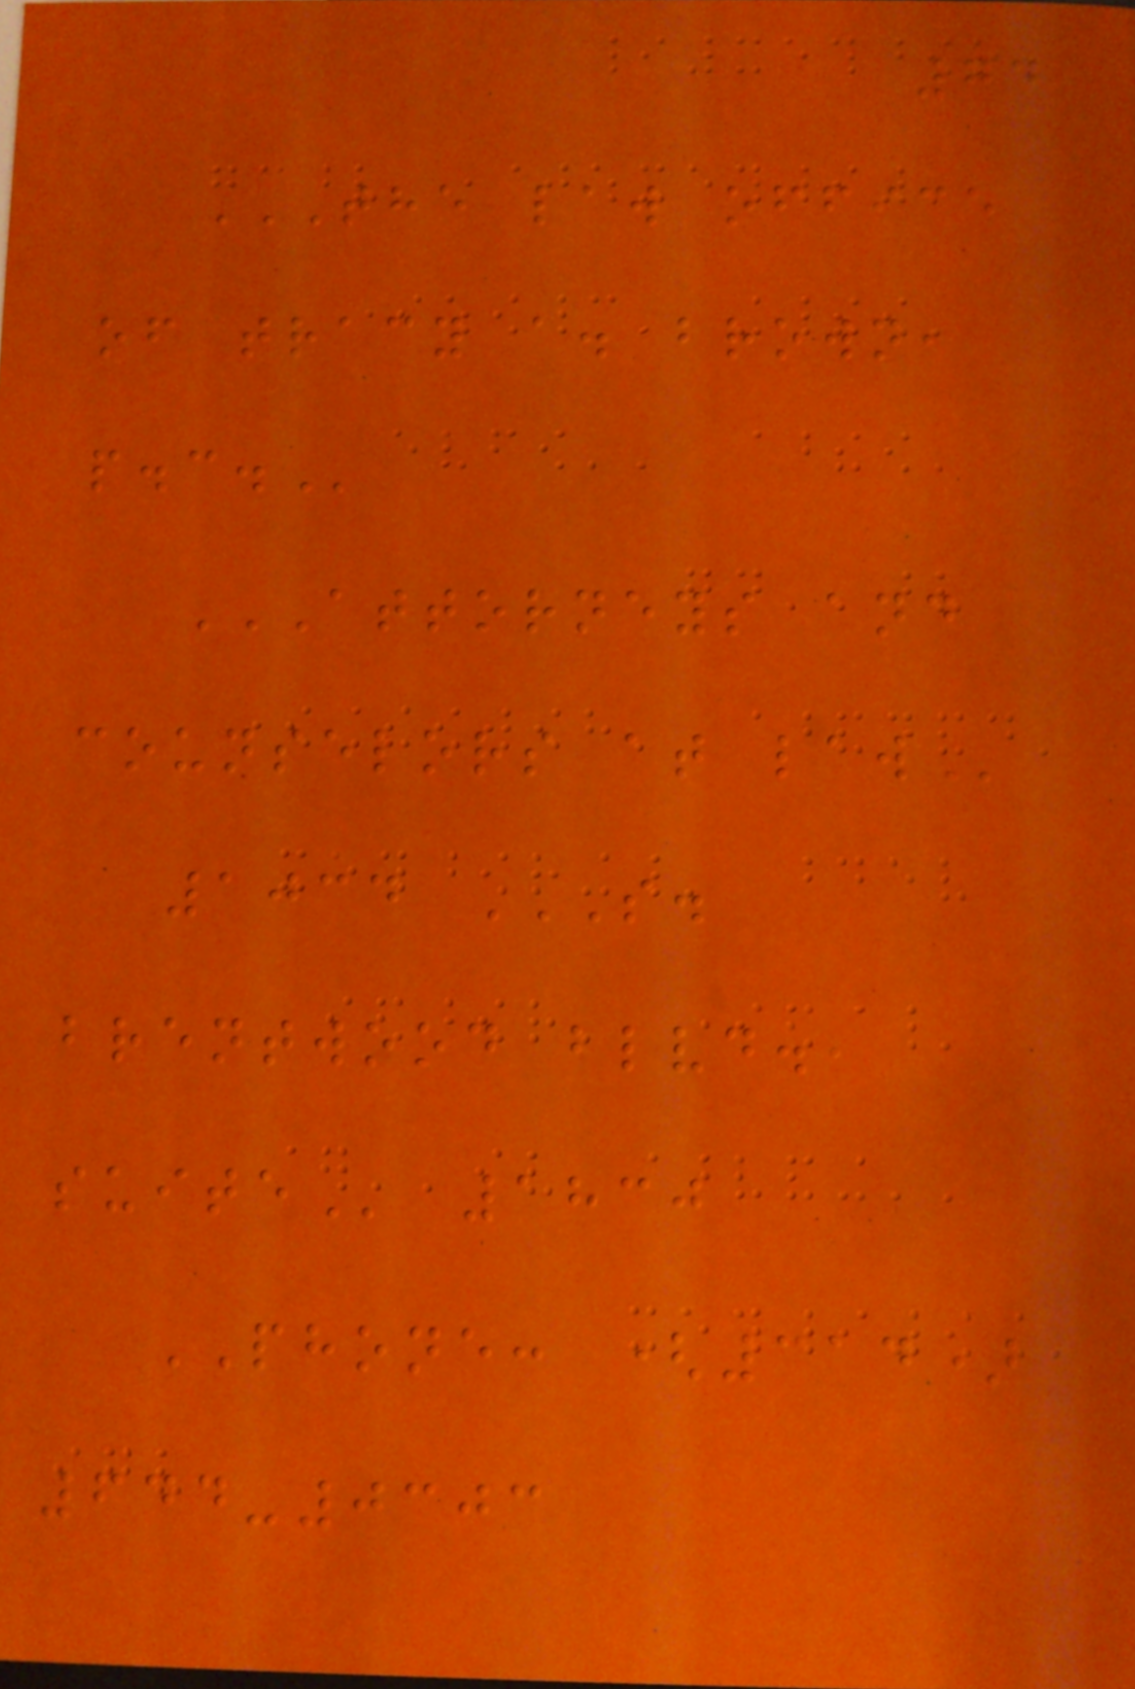74
THE LAW OFFICE
OF TRACY A. BROWN,
P.C.
ATTORNEYS AND
COUNSELORS AT LAW
1034 S.
BRENTWOOD BLVD.,
SUITE 1830
PHONE: (314)
644-0303
